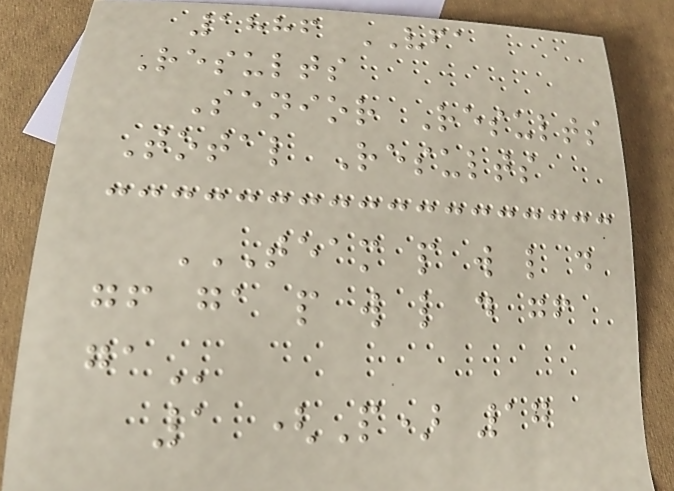1886 VFA
Results
Senior Results
Total Results
TEAM P W L D
GF GA P W L D GF
GA
1 (P) 17
